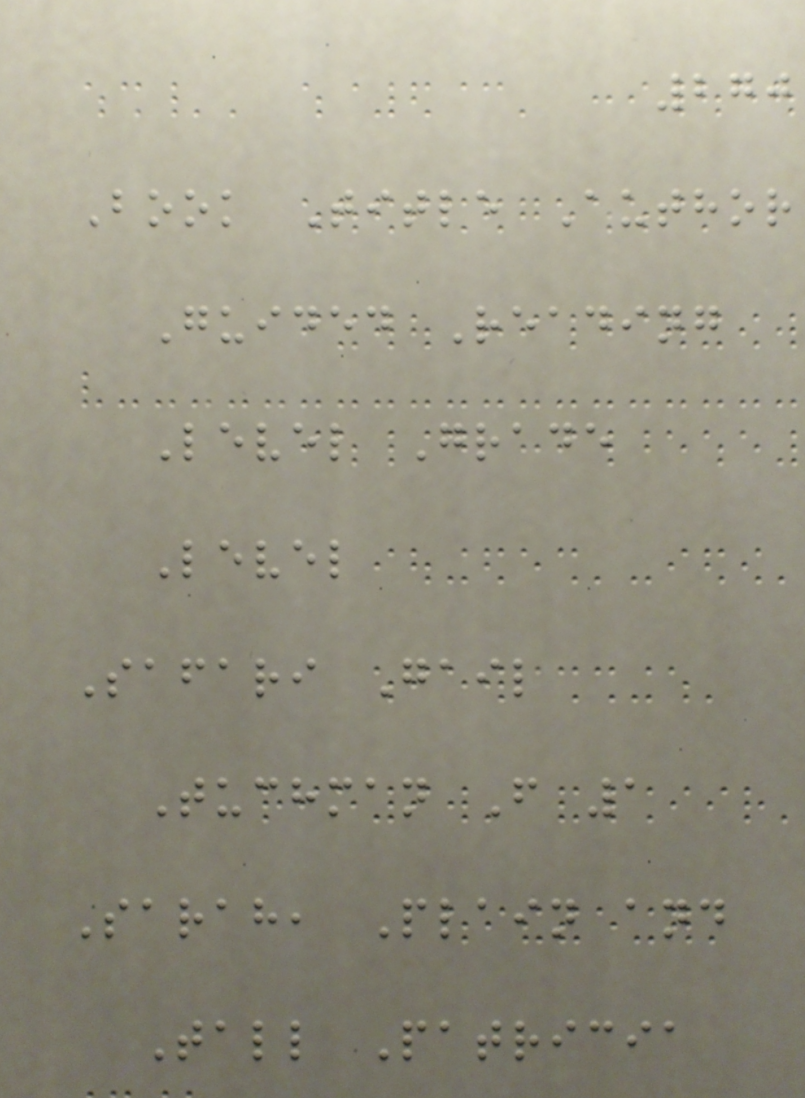270
Book Title Author
Guided Reading
Level Grade
Level
Safari Gail
Tuchman F 1
Sarah, Plain and
Tall Patricia
